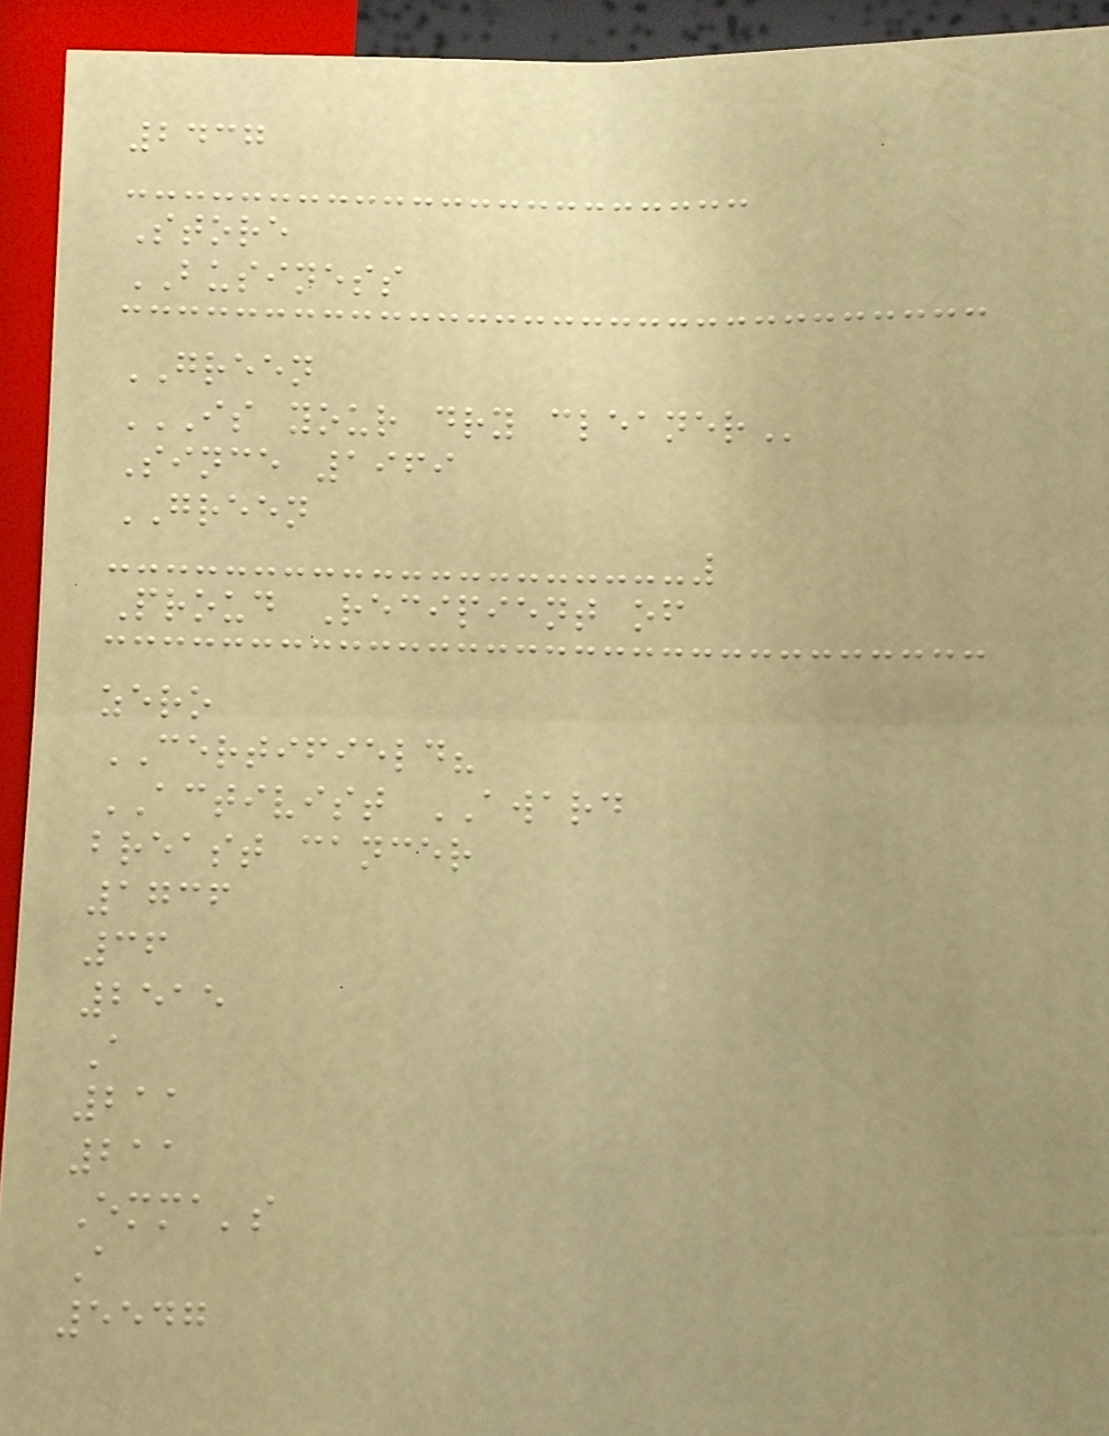2437
Store
BUSINESS
GREEN
IS YOUR DRY CLEANER
Since 1969
GREEN
Proud Recipient of
zero
CERTIFIELD?
ACTIVIST AWARD
breast cancer
1736
36
2515
A
211
211
Emma's
A
5547
